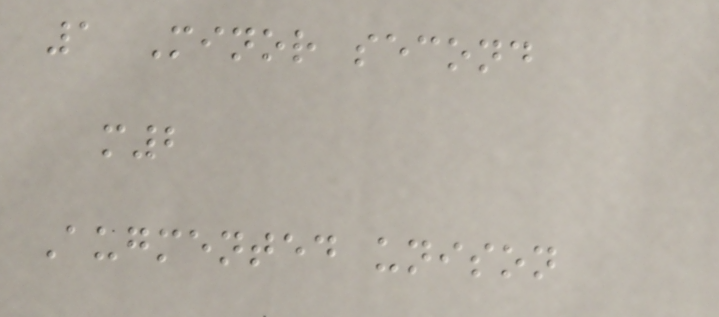1 Minor second
m2
Augmented unison
